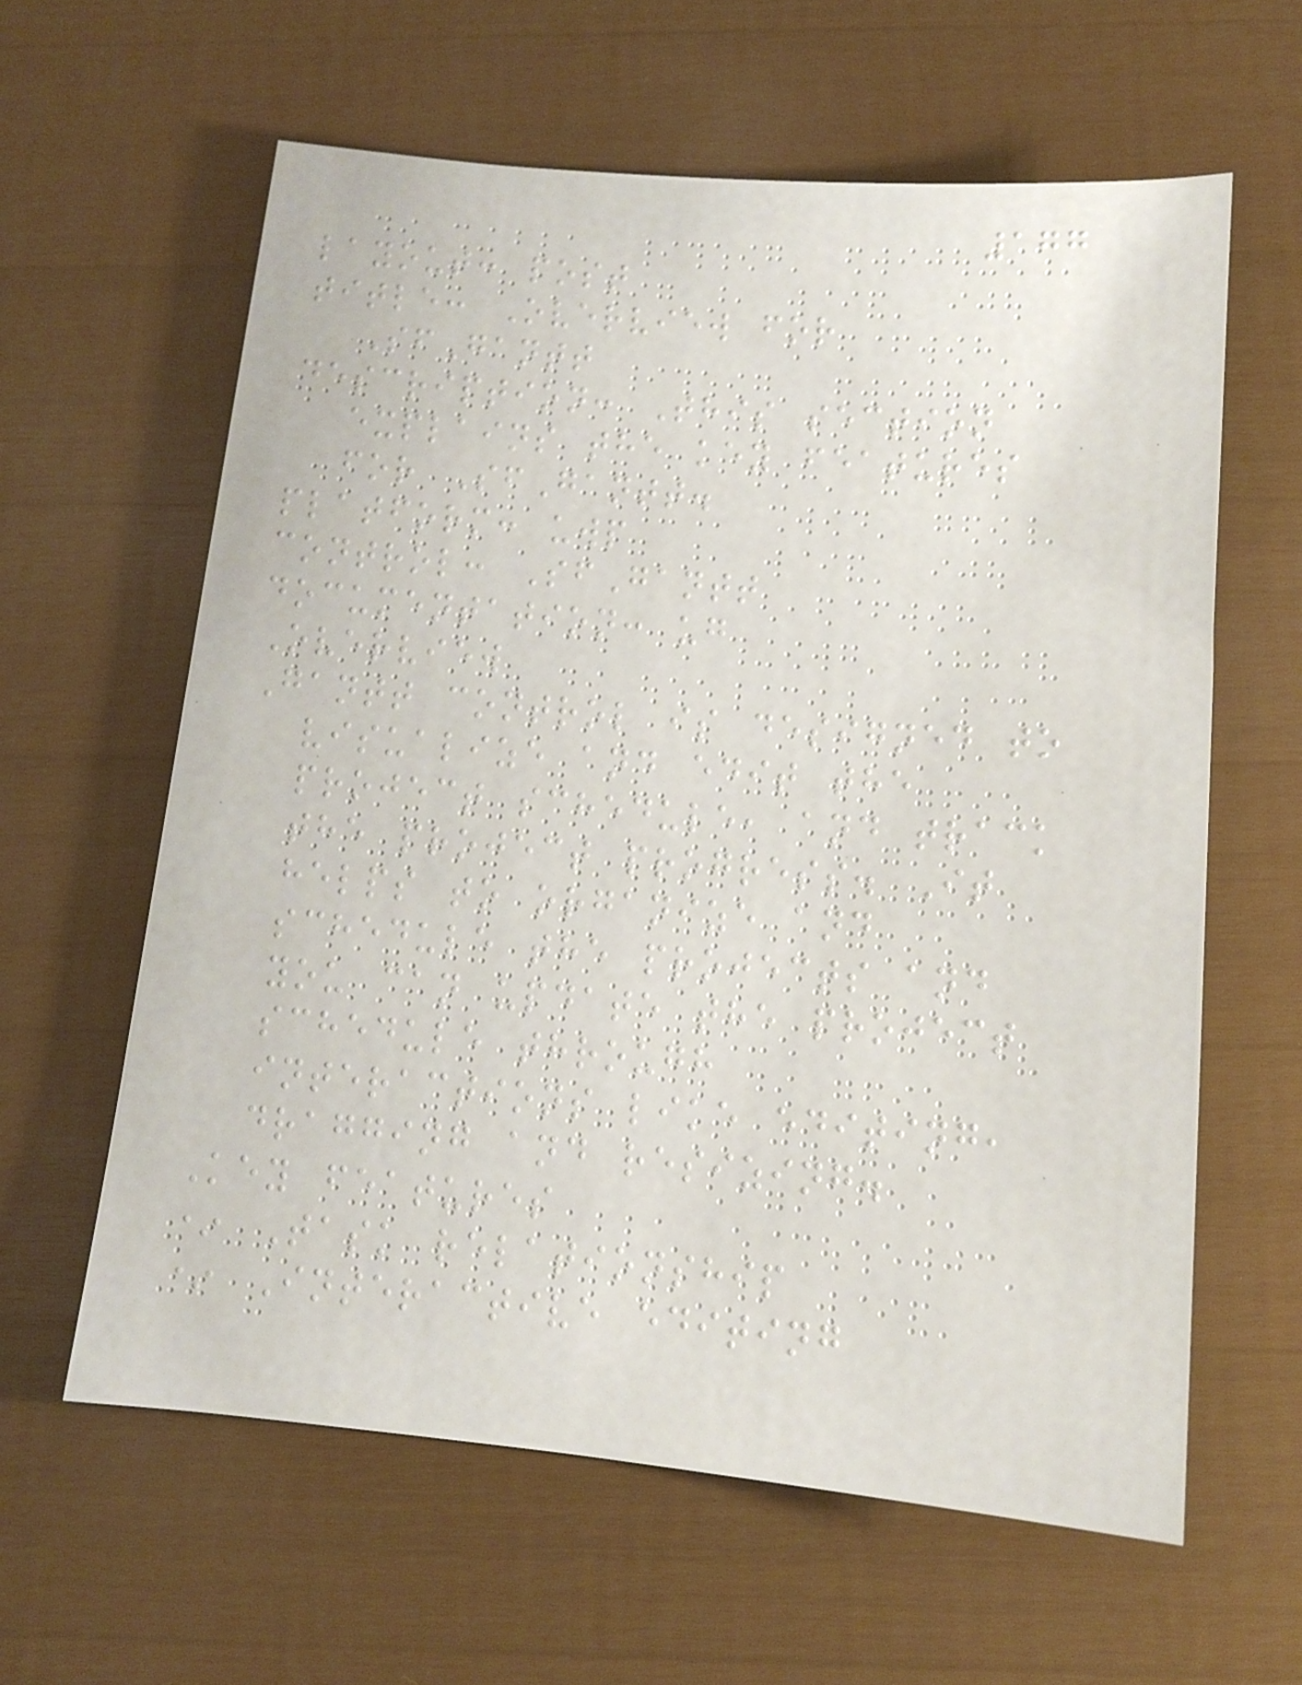177
layout: post
title: Overview for
SfGantt
description: This section
explains the key features
for SfGantt.
platform: uwp
control: SfGantt
documentation: ug
Overview
Gantt control is designed to
visualize and edit the
project schedule, and track
the project progress. It
helps to organize and
schedule the projects and
you can update the project
schedule through
interactions like editing,
dragging and resizing.
Key features
* Task relationship
* Interactive editing
